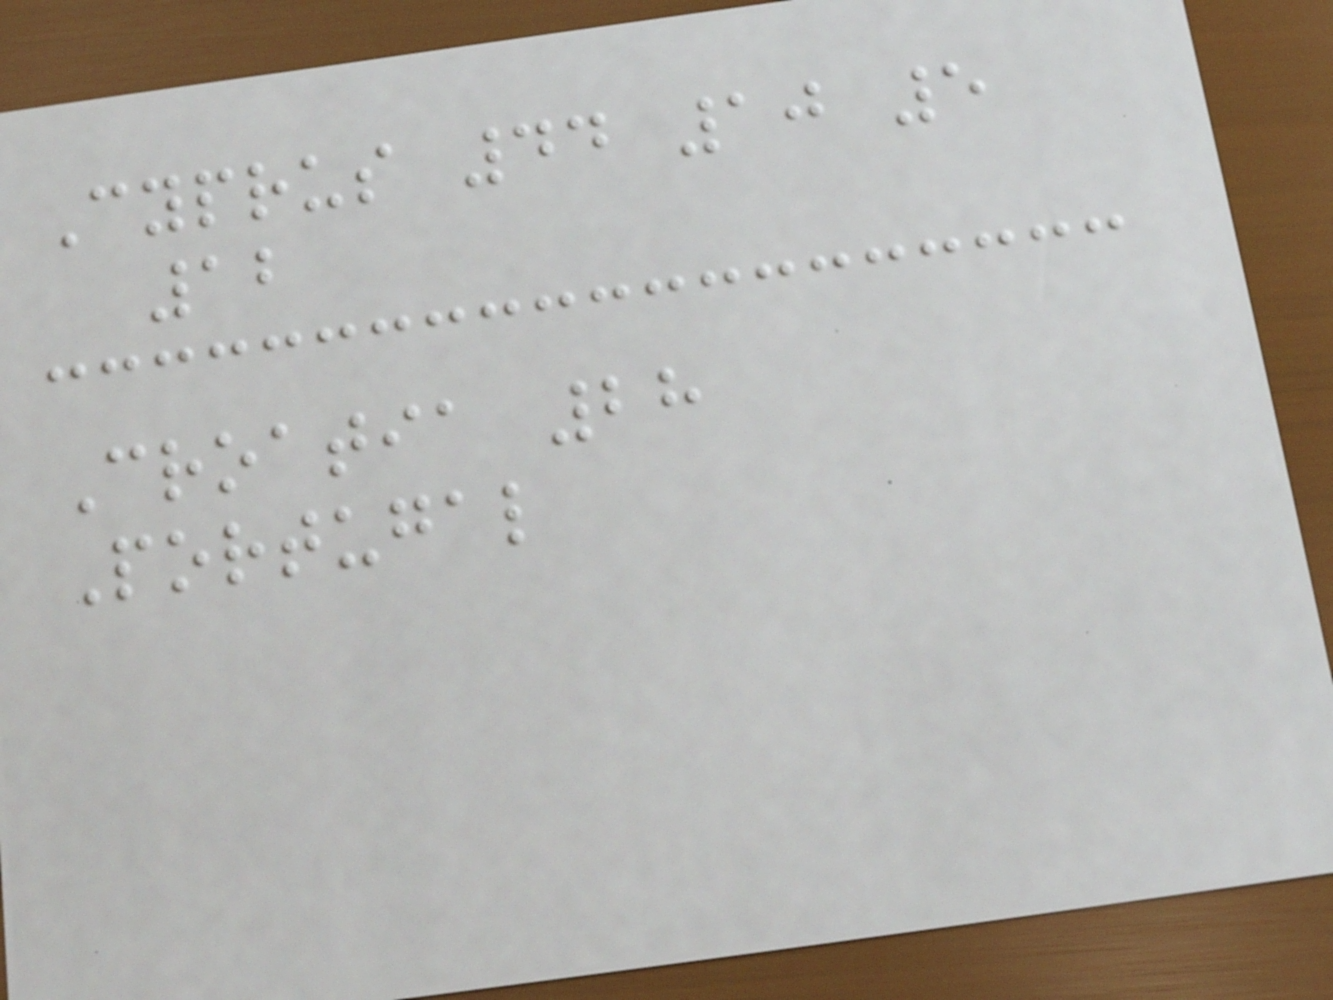Cyprus 44 10 5
12
Croatia 28
Portugal
